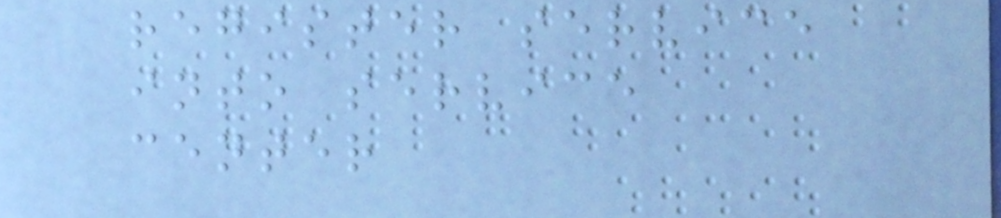register service
into service
center
